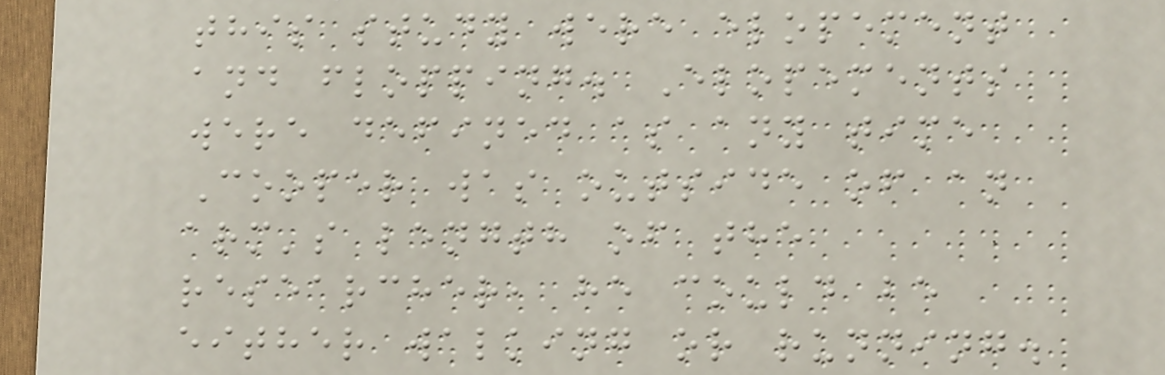this study were elopement
and flopping. Elopements
were defined as any time
Cooper was outside of an
arm's length of the
researcher, he could be
either walking or running.
